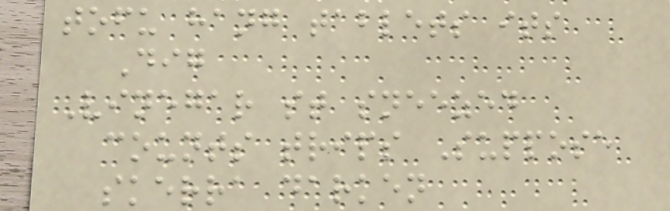tofu hang tablets its
Dig
Vinegar st sneezed
counts trips Suppose
skerra darken
